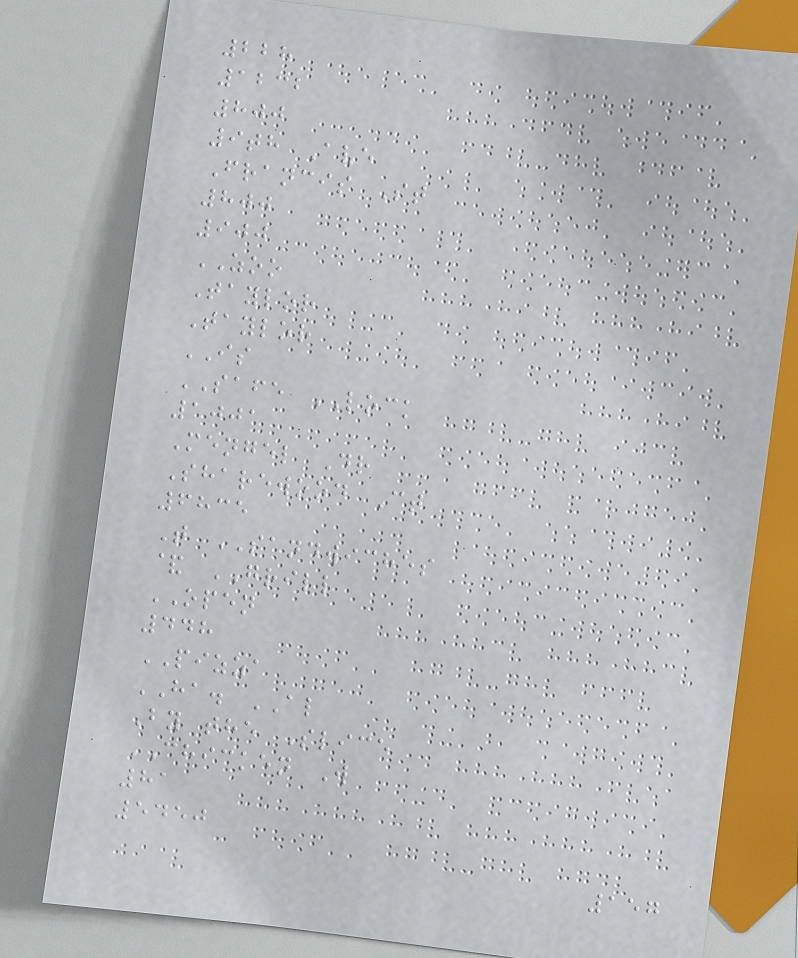228
1232
800
9th Ave
Francis St
800
900
ZOO
Taylor
Taylor
IS
SAFE LOCK
1001
Mengel Dr
Sharewood Ct
6835
T SANDWICHES
& GRILL
OPEN
448
PIZZA
HA. AL
By the Slice
CHICKEN W
81
5450
157
